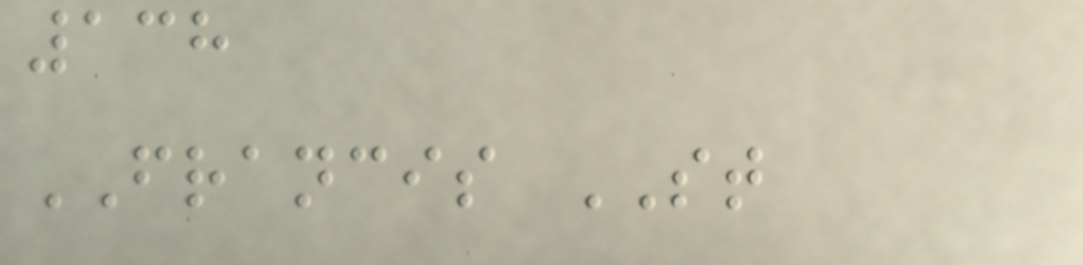138
FRANCIS ST
